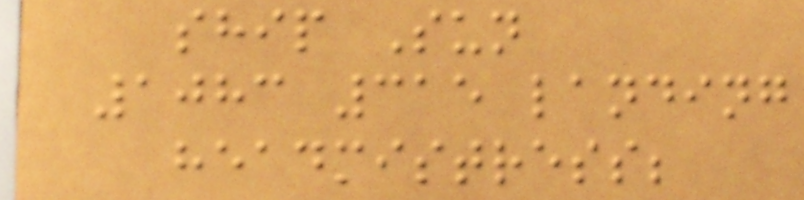ship Sun
1083 315 landing
headmistress;
